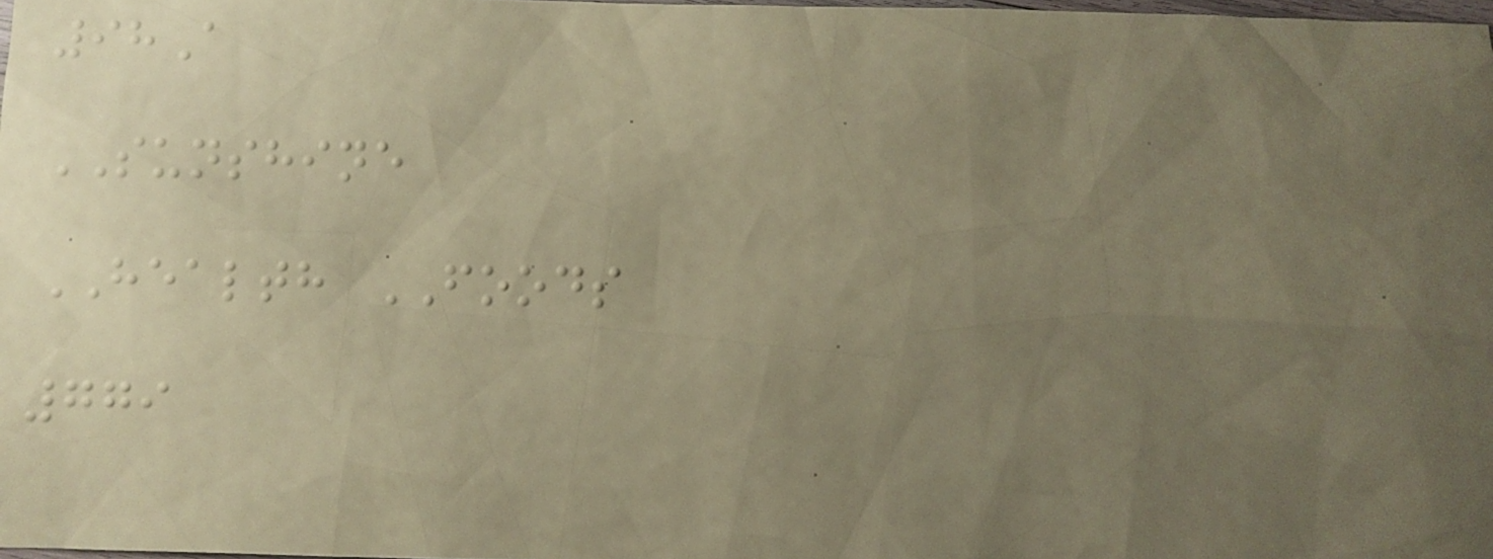98A
SUNSHINE
HEALTH FOODS
779
